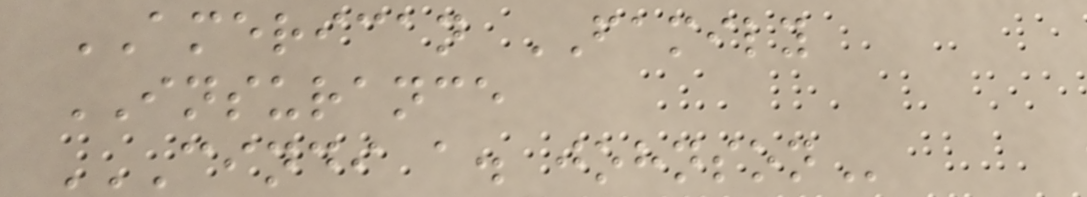AMERICAN FAMILY
INSURANCE
CINDI A. JOHNSON
